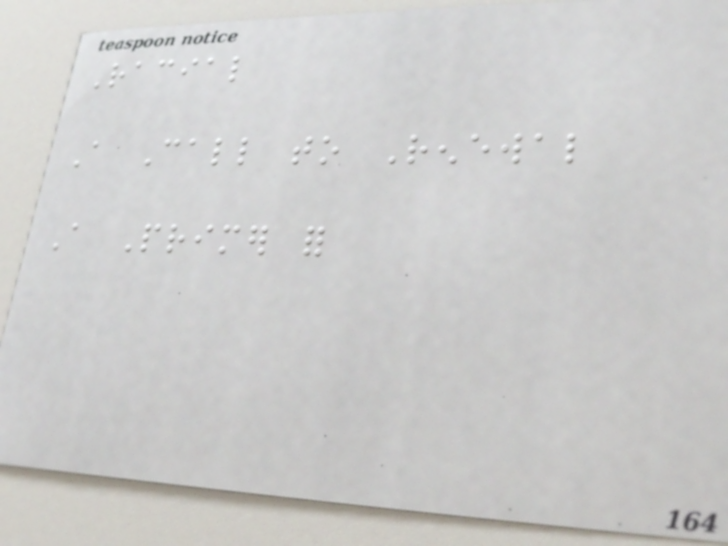Racial
A Call to Renewal
A Primer for
